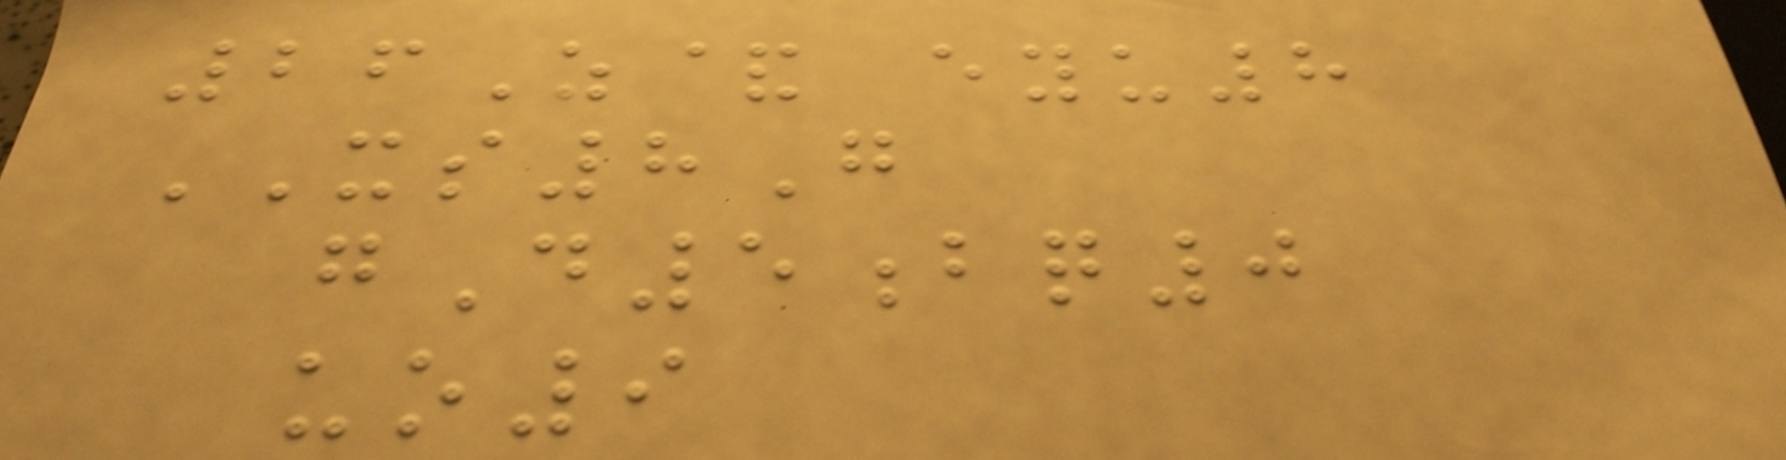26Z& eyu8
XS8G
gD5bq0
uo9
